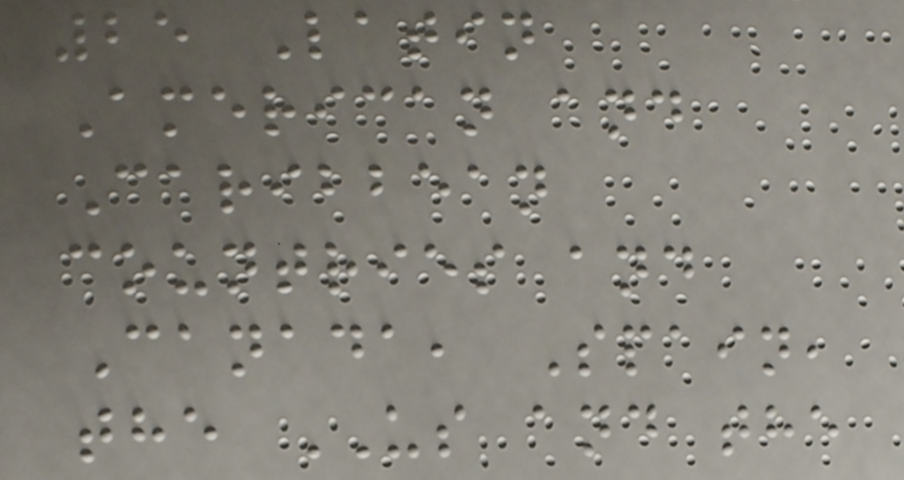25 Latin
American and
Caribbean
countries and
Canada, Spain,
the US and the
